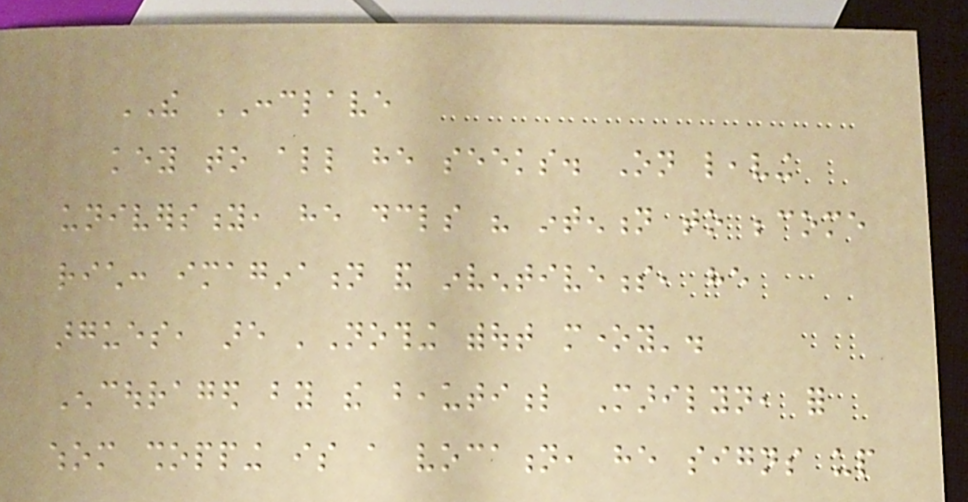THE CONCLAVE
key to all he seeks. On leaving
university, he declares his intention to become
rich: imagination and inventiveness, he
argues, are 'Nothing without money'.
Encouraged by the beautiful Marilyn, for
whom shopping is a vocation, he signs up
